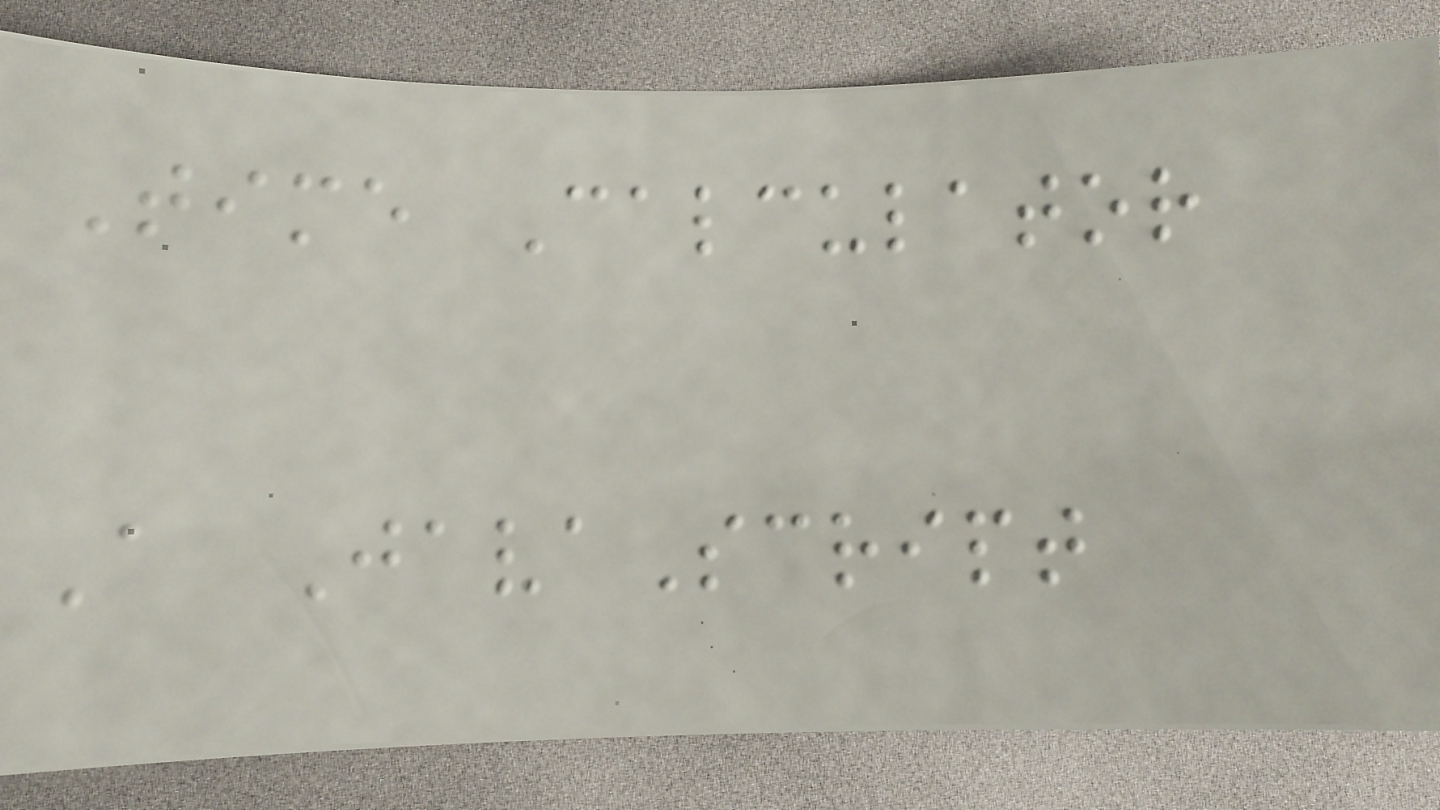Time Calculator
A JavaScript
